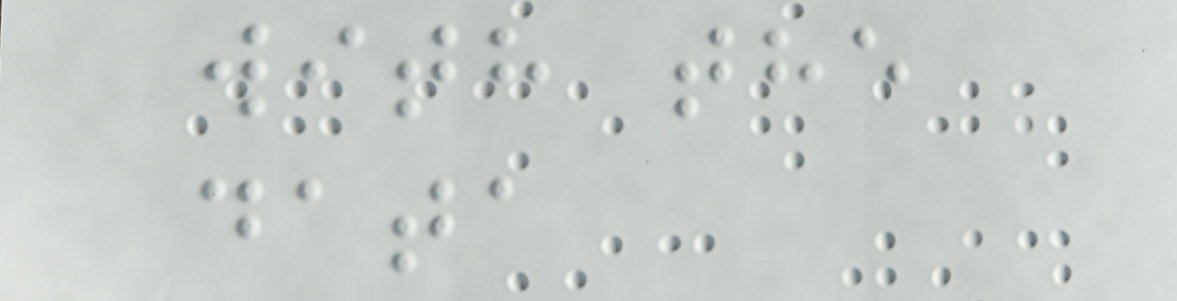with the
data
